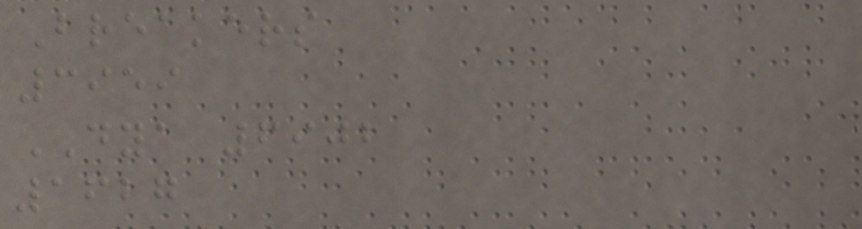Breakers
3959
DYA 6902
1627
